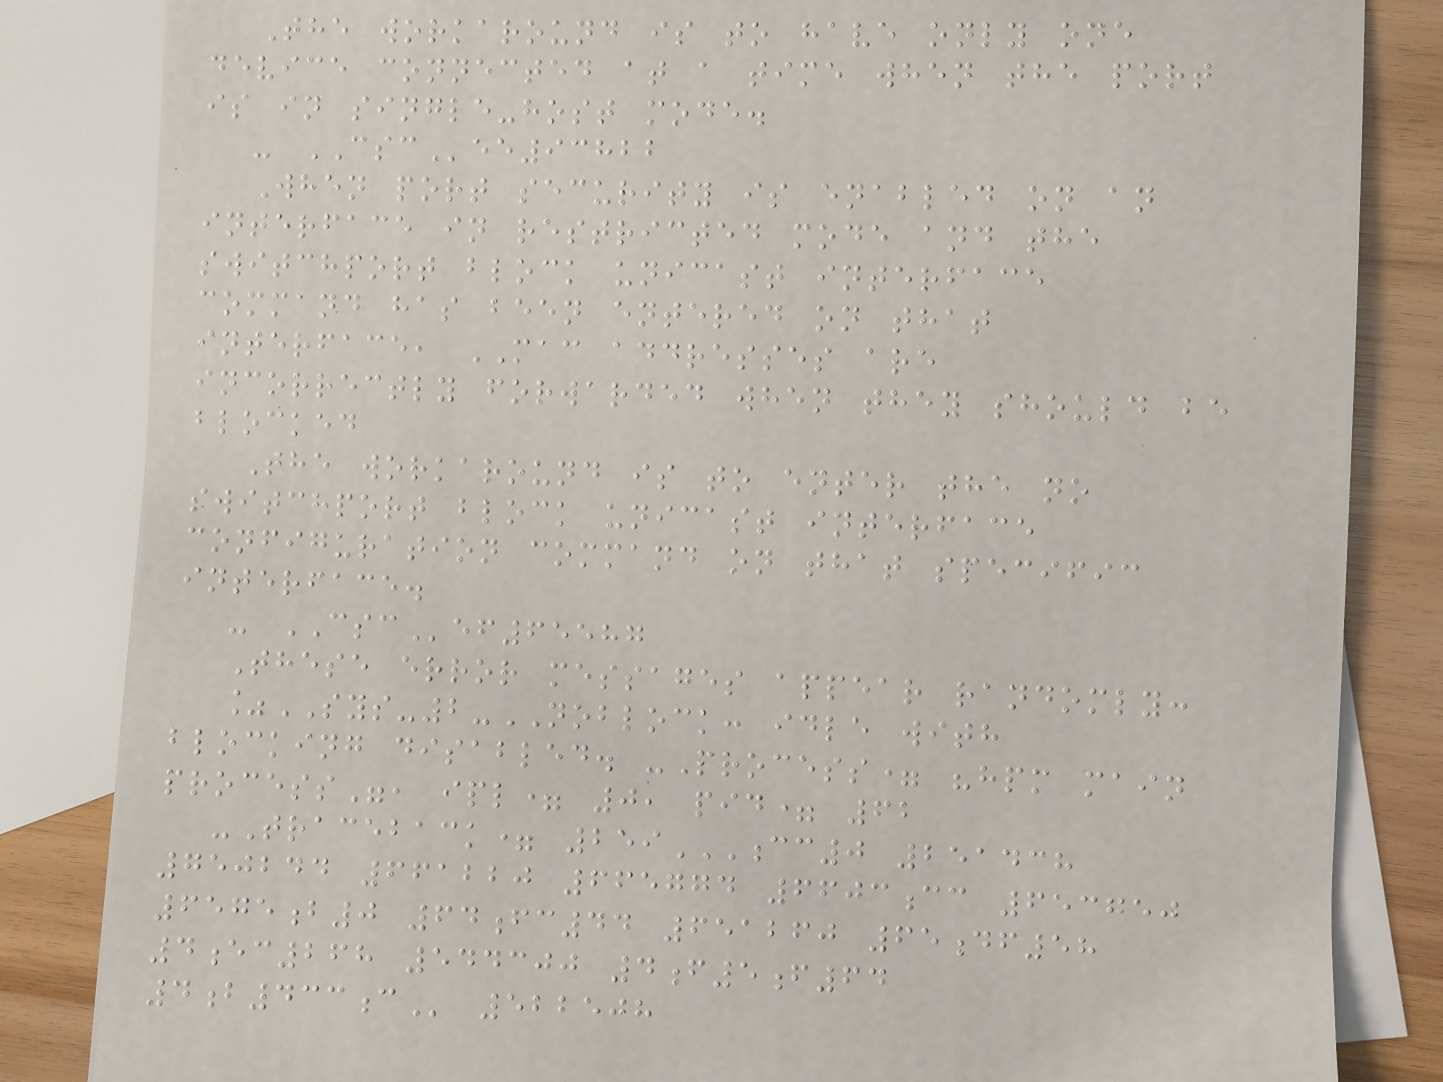The workaround is to have only one
device connected at a time when the port
is in single-host mode.
- CSCee93822
When port security is enabled on an
interface in restricted mode and the
switchport block unicast interface
command has been entered on that
interface, MAC addresses are
incorrectly forwarded when they should be
blocked
The workaround is to enter the no
switchport block unicast interface
configuration command on that specific
interface.
- CSCef65587
These error messages appear randomly:
%SYS-2-NOBLOCK: idle with
blocking disabled. -Process= "hpm main
process", ipl= 0, pid= 62
-Traceback= 259CC0 251438
750244 661220 665774 6603CC 653750
6575B0 64FC44 651260 65DF58
4EC268 544300 4F5F64
4B433C 522508
